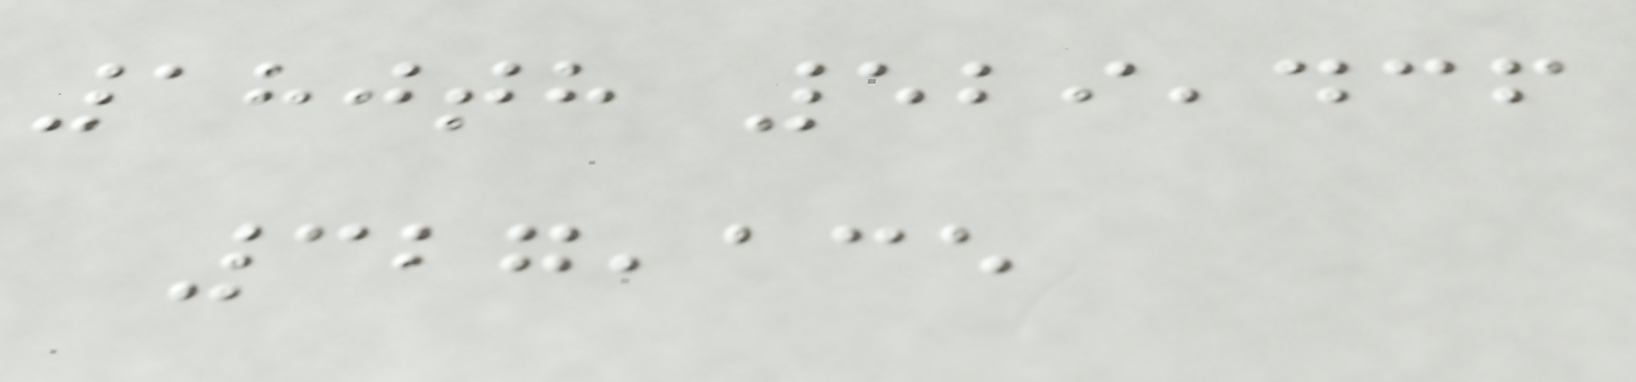180th 529,436
327,135
